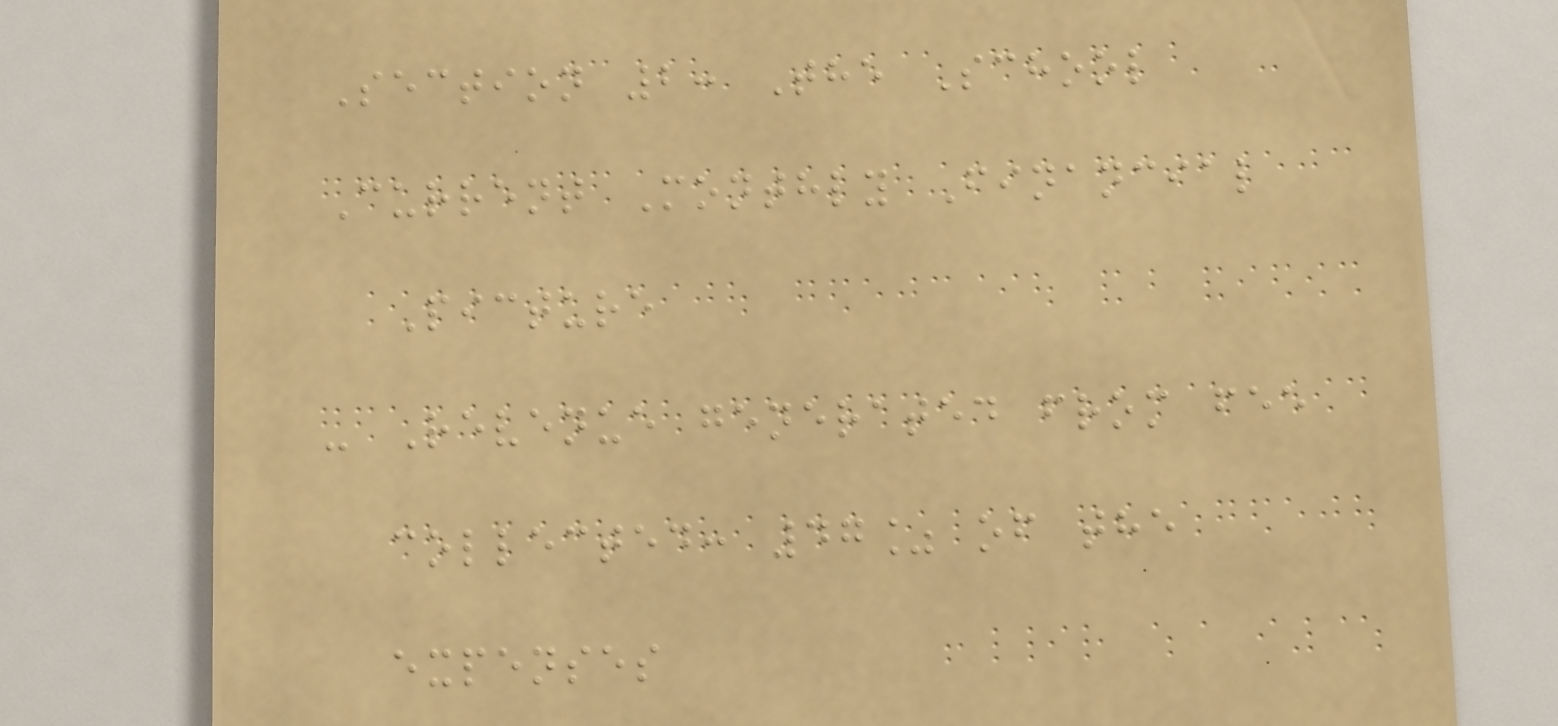Section 2: The School
Current Monthly Financial
Picture
- Revenue generated from fee
collected: 47% of the
expenses
